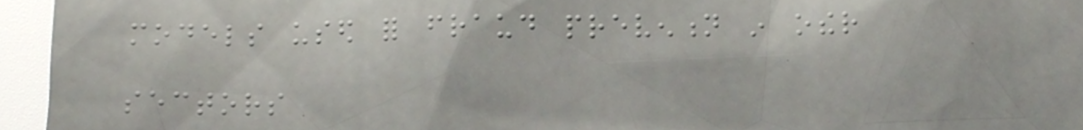models used for fraud prevention in other
sectors
